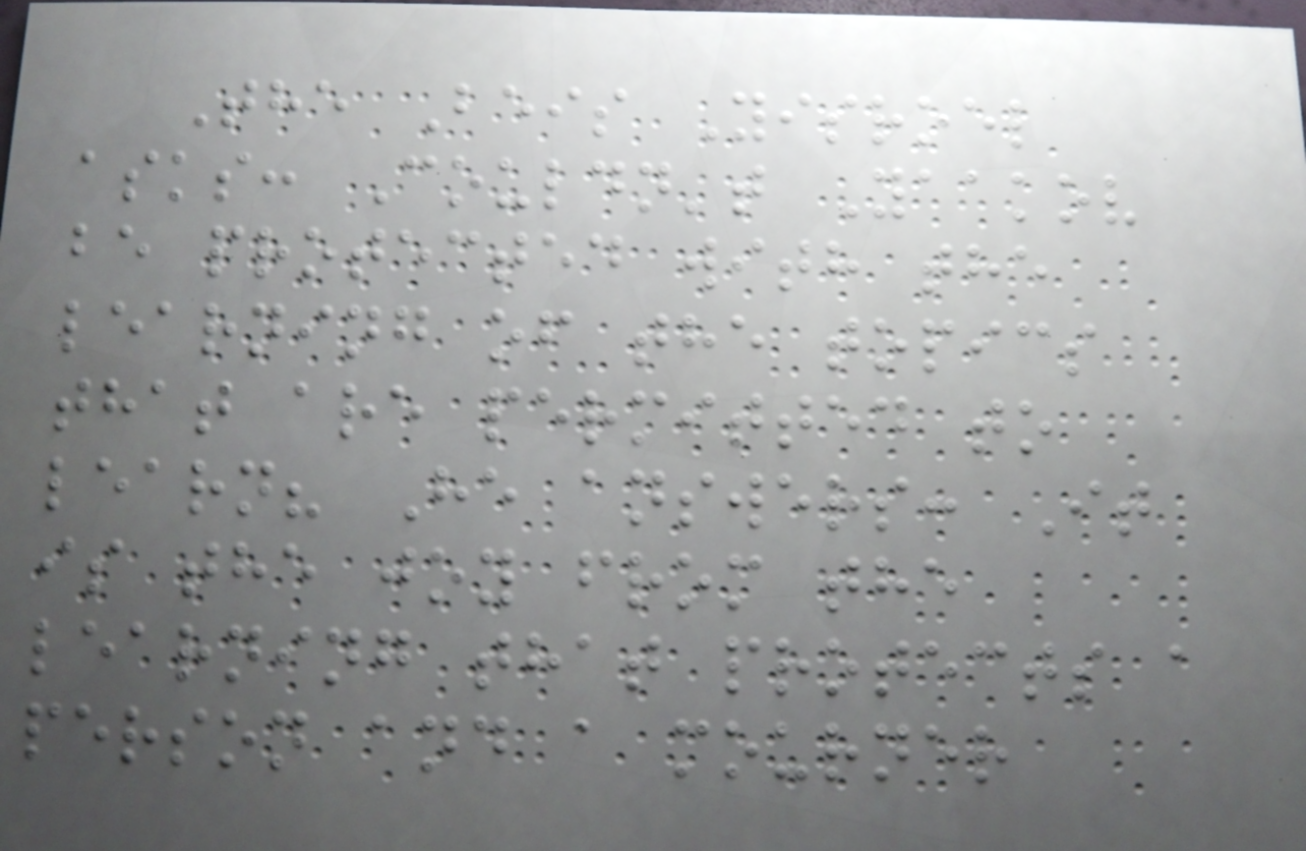The Beis Yisroel
asks: Couldn't Yaakov
be protected with the
learning of the topics
that are permitted to
learn? He answers: It
is the joy from the
learning that protects a
person and a mourner
